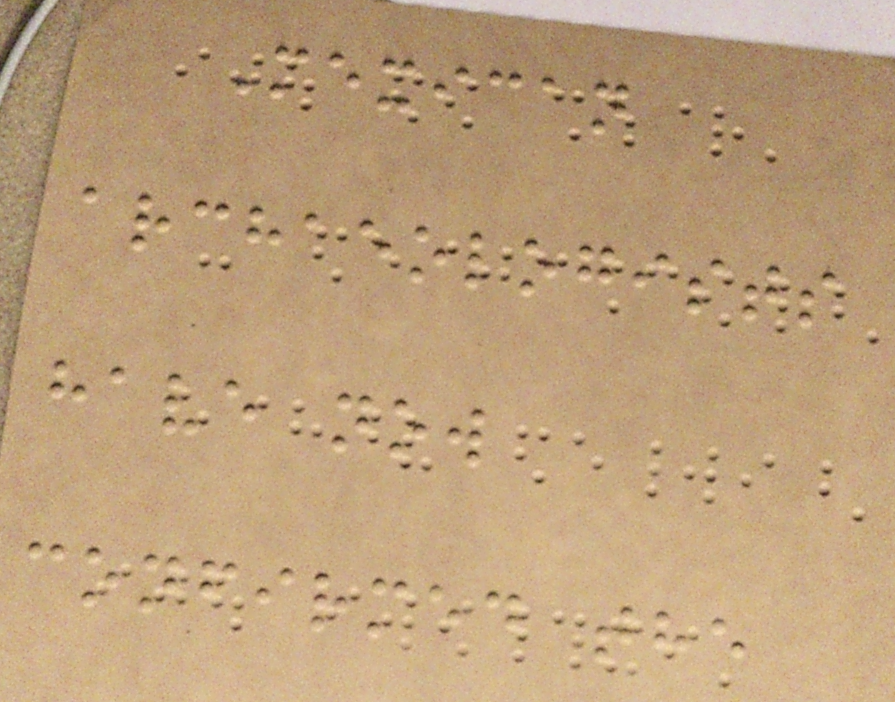Mexican
archaeologists
have now
confirmed the
